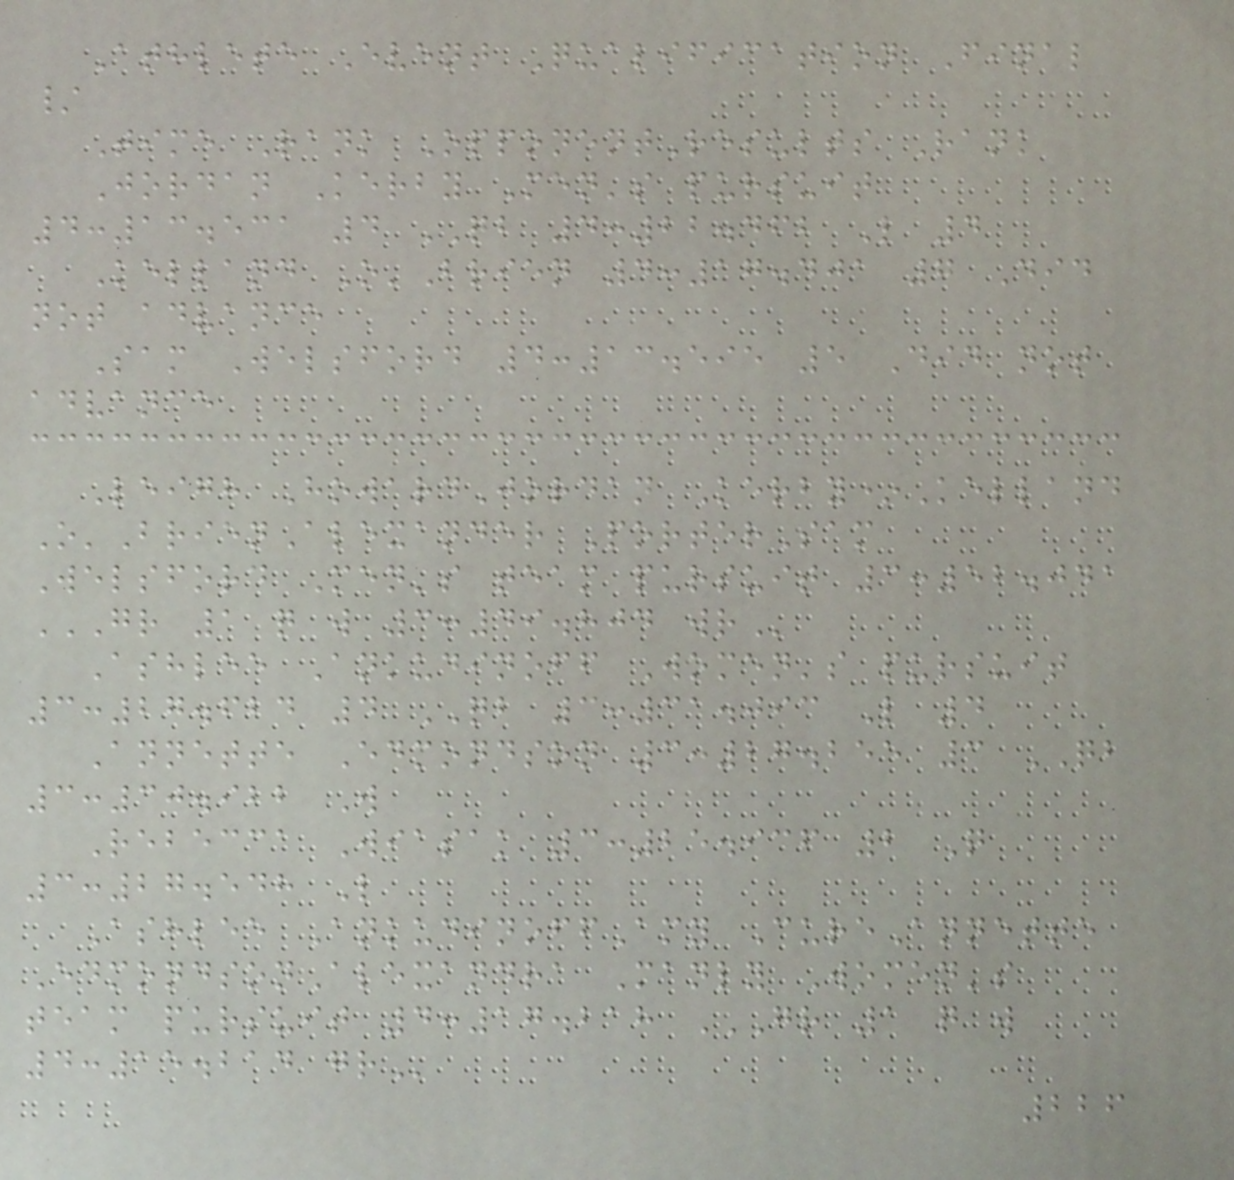Athlete Event Qualification Final
/
Time Rank OpponentResults Rank
Jordan Kerby Men's pursuit
4:13.531 4 QB 4:22.462 L 4
Kelland O'Brien 4:17.401 7 Did
not advance
Sam Welsford 4:13.595 5 Did not
advance
Leigh HowardJordan Kerby*Kelland
O'BrienAlexander PorterSam
Welsford Men's team pursuit 3:52.041
GR 1 Q W 3:49.804 WR
Ashlee Ankudinoff Women's pursuit
3:27.624 4 QB 3:31.093 L 4
Annette Edmondson 3:27.255 3 QB
3:30.922 W
Rebecca Wiasak 3:25.936 2 Q
3:27.548 L
Ashlee AnkudinoffAmy CureAnnette
EdmondsonAlexandra Manly Women's
team pursuit 4:17.218 GR 1 Q W
4:15.214 GR
226
